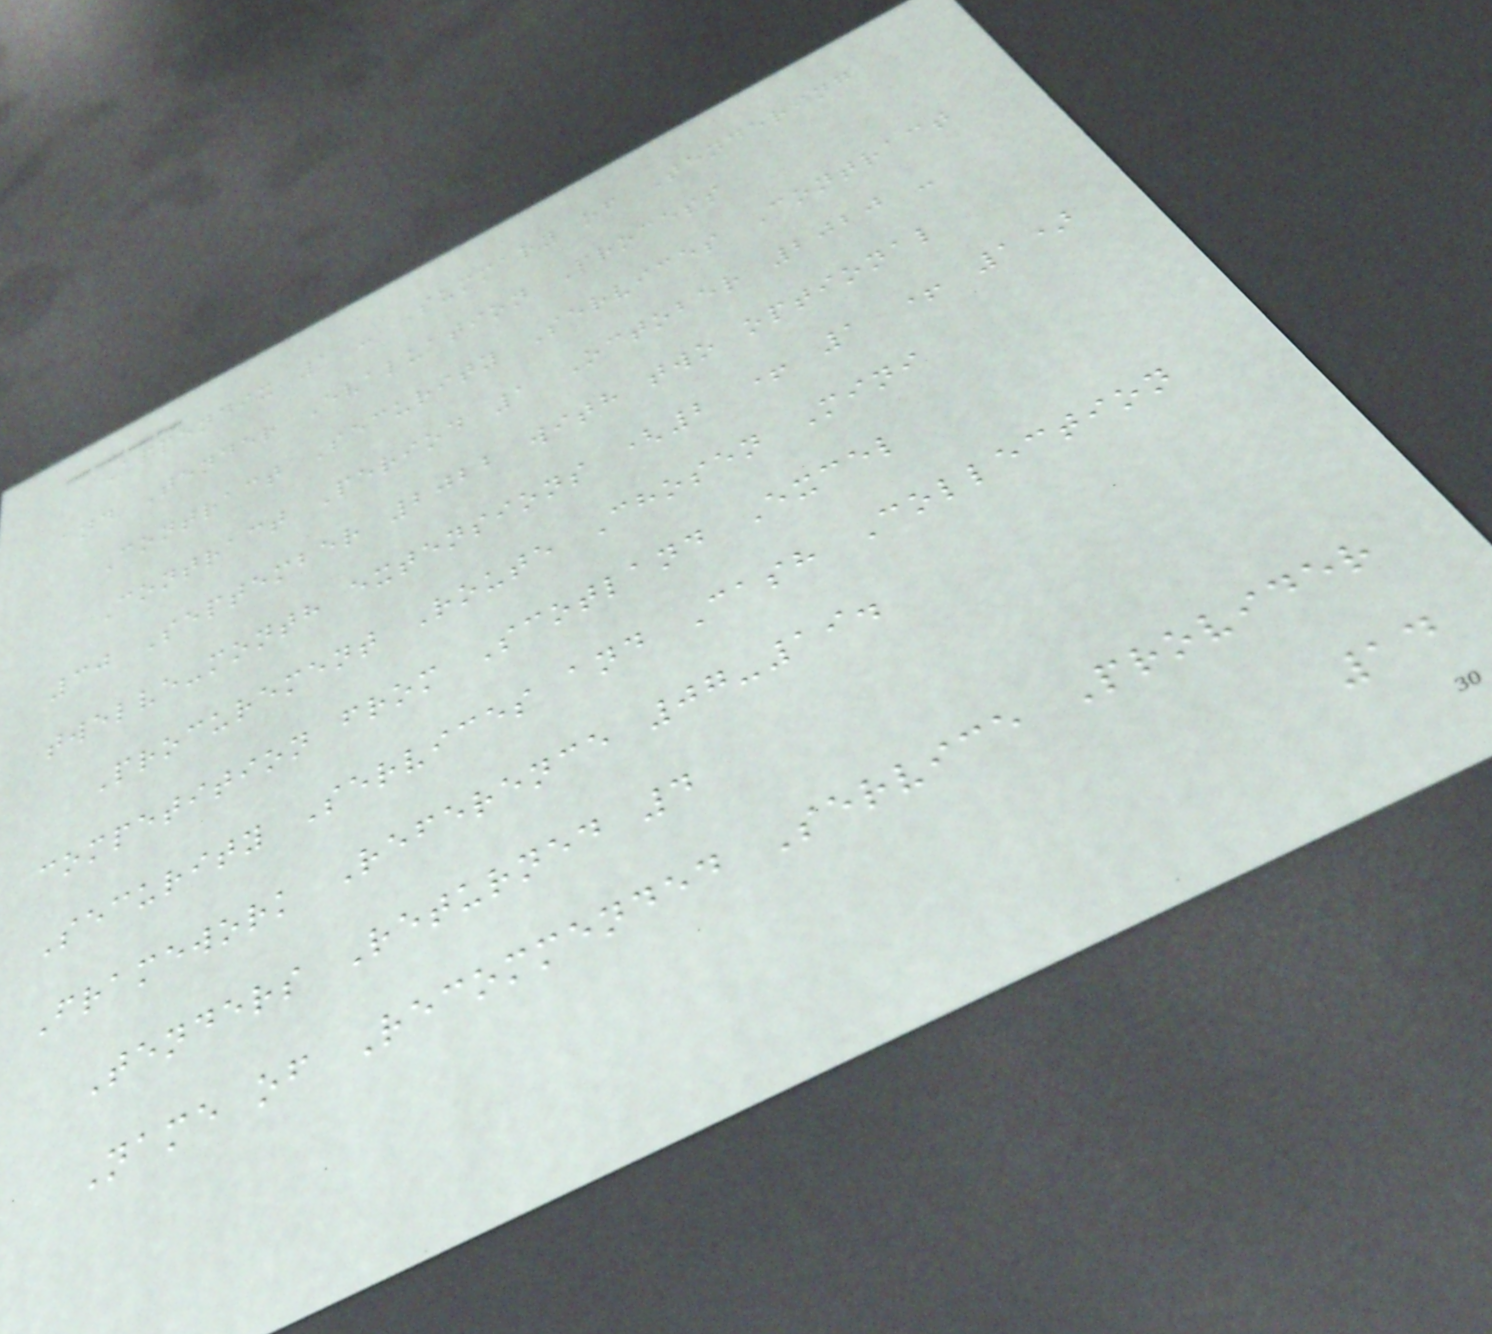Appendix 1 - Summary of Tendering
and Tender Evaluation Process
Contract Security Services Contract
Contract Period 1 October 2020 -
30 September 2022 with two optional
twelve-month extensions (2 + 1 + 1)
Procurement Route Chosen Mini
competition from Scotland Excel
Security Services and Cash Collection
Framework Reference 07-19.
Tenders Returned 4
Name of Recommended Service Provider
14
